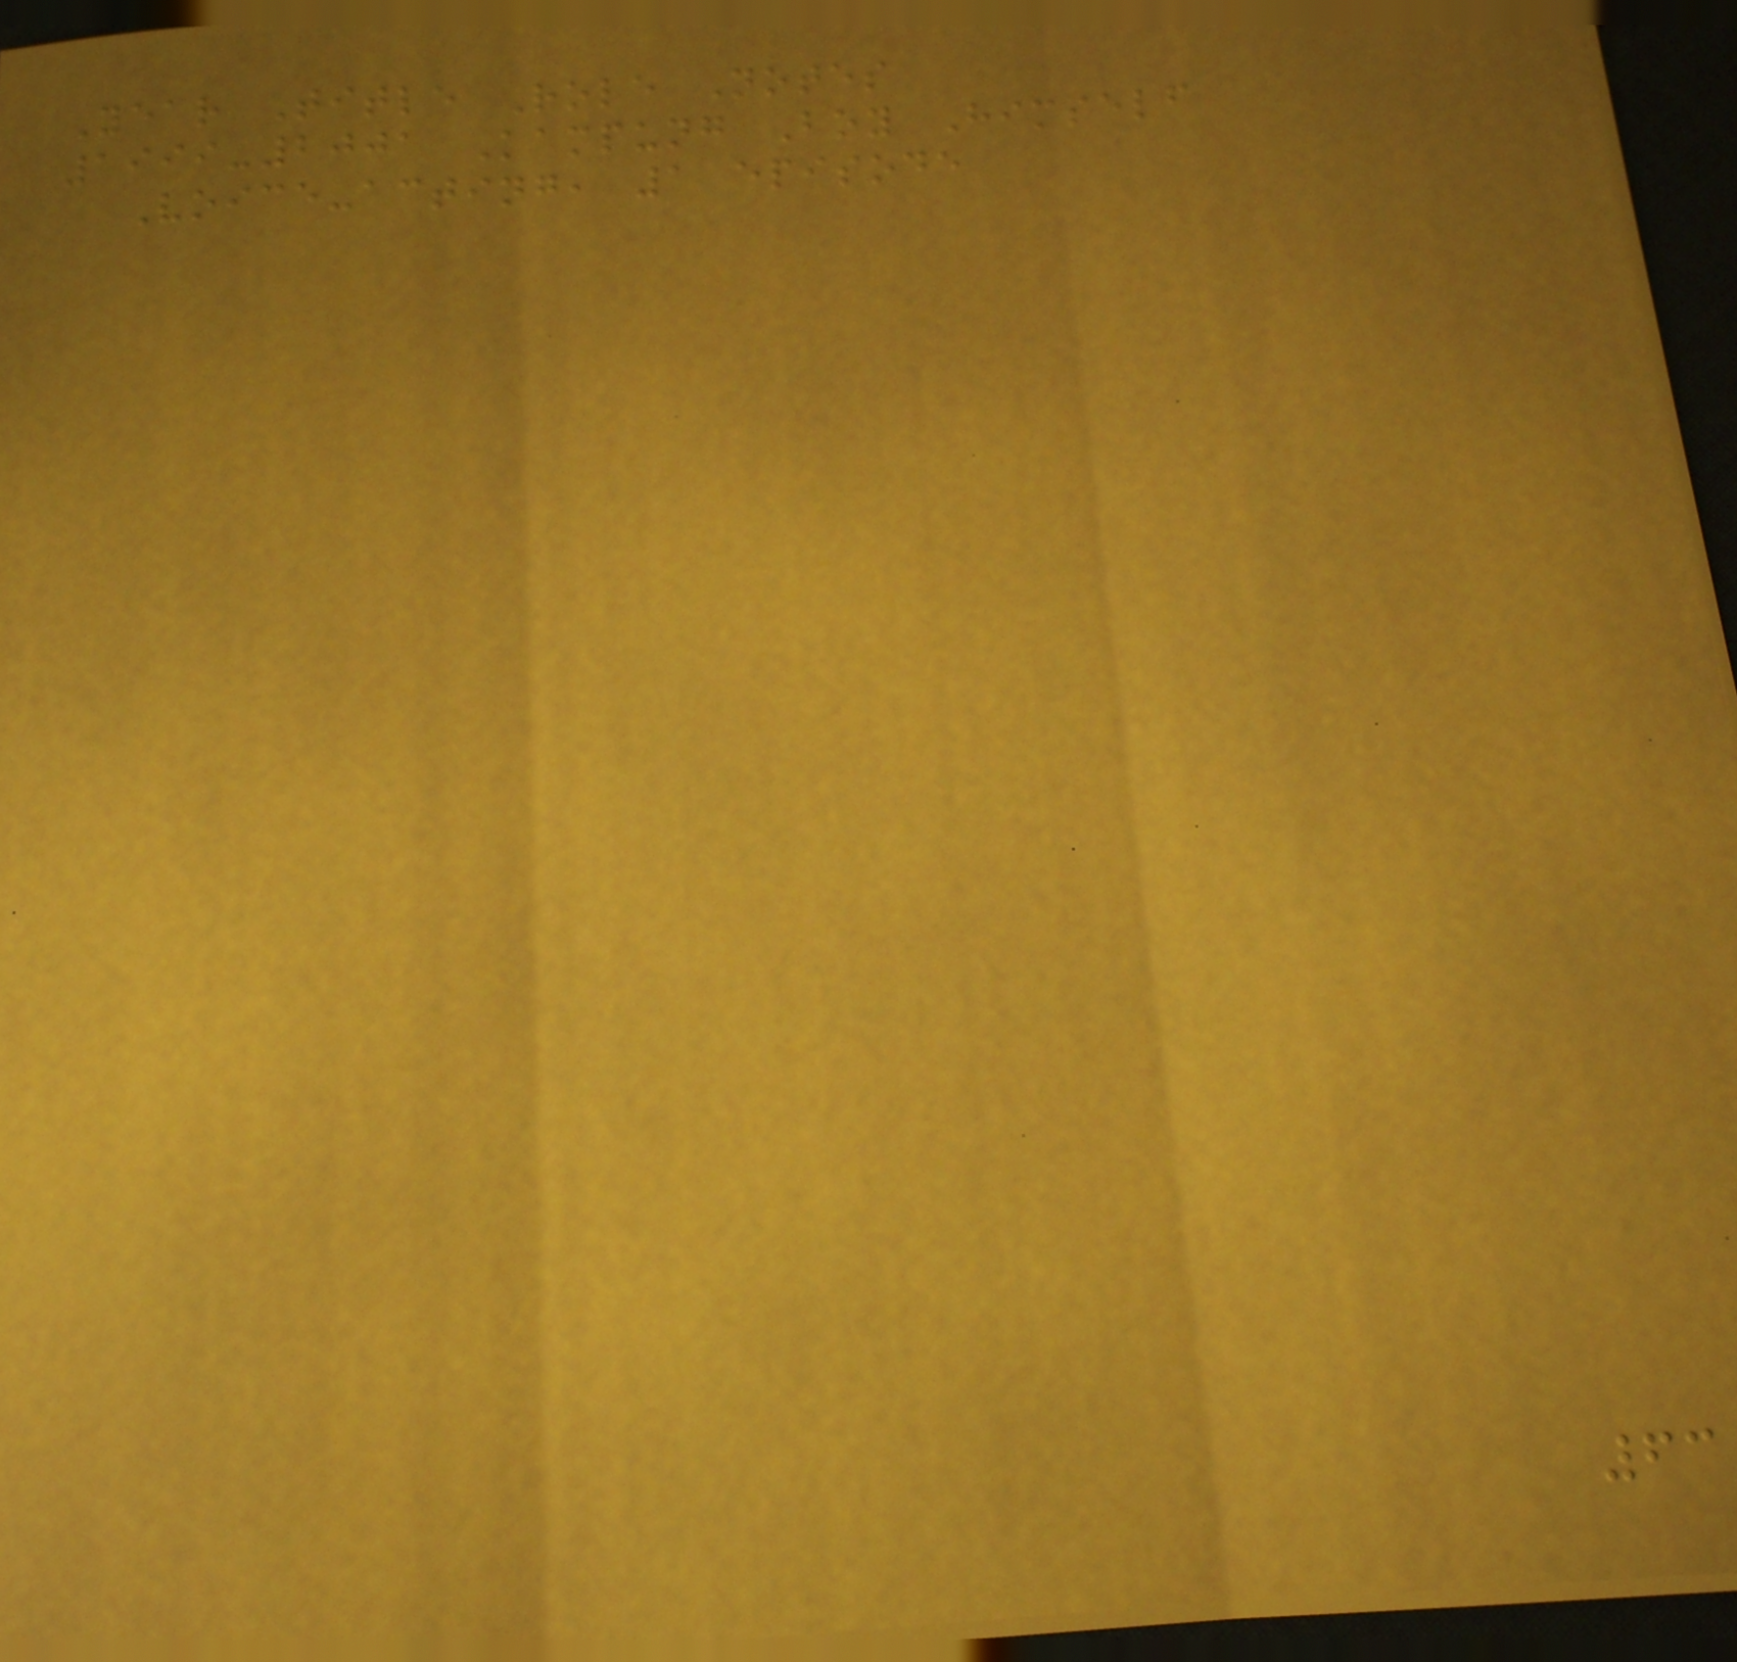Year Title Role Notes
1999-2001 Kampung Boy Himself
Voice-acting, 1 episode
63
